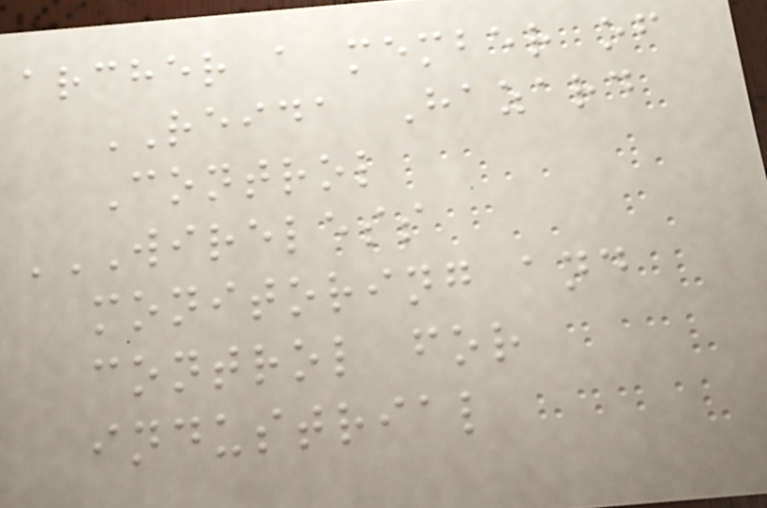archer a member of
REIDA Hazard
Control
WIRELESS
MONITORING AND
CONTROL FOR
INDUSTRIAL
